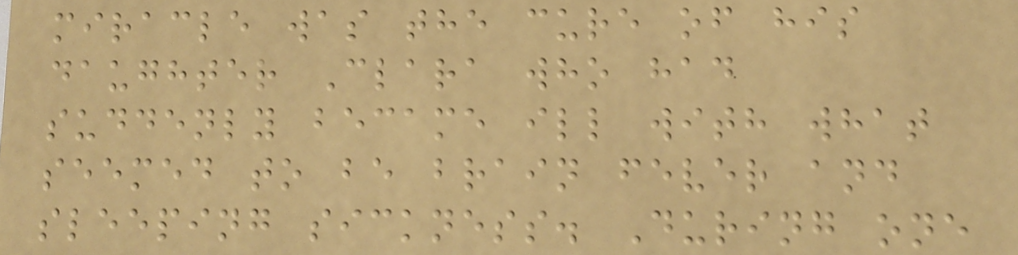miracle was the cure of his
daughter Clara who had
suddenly became ill with what
seemed to be brain fever and
sleeping sickness. During one
